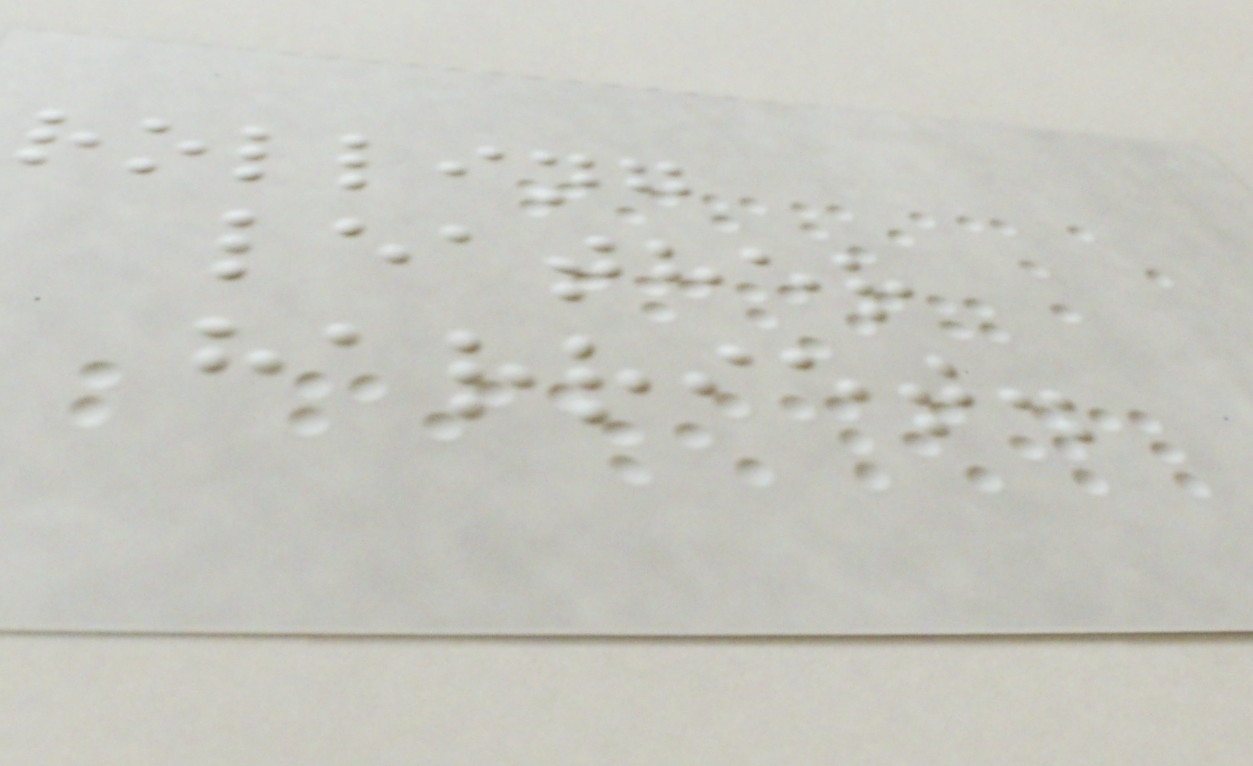rolling
leather
harriet.
